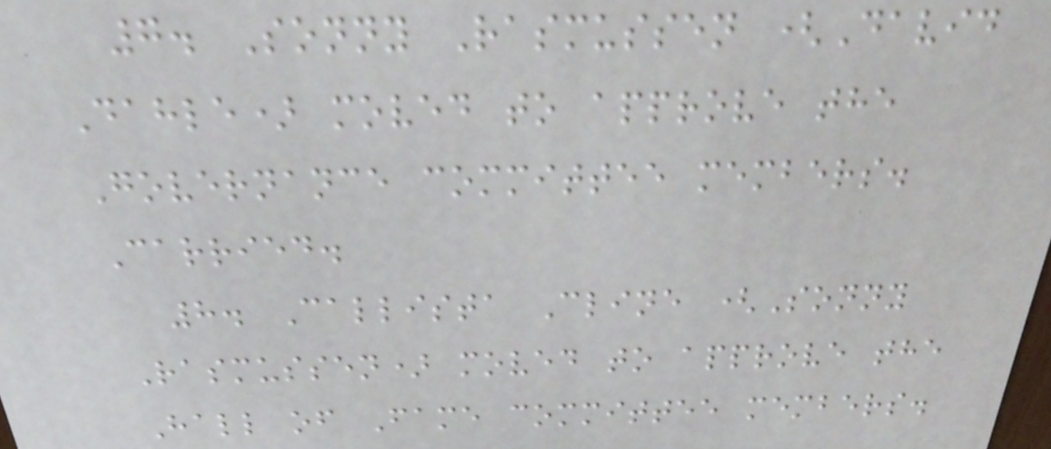7. Sonny Rasmussen (David
Dahle) moved to approve the
Governance committee members.
Carried.
8. Callista Cline (Sonny
Rasmussen) moved to approve the
Hall of Fame committee members.
